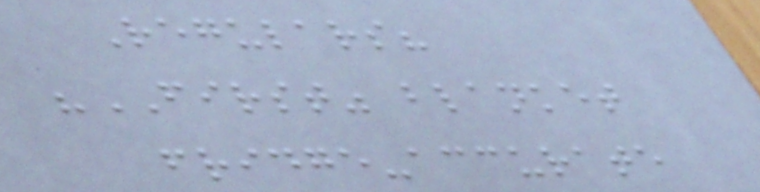Regulars?
"FIRST" blanket
fridge-accurate
